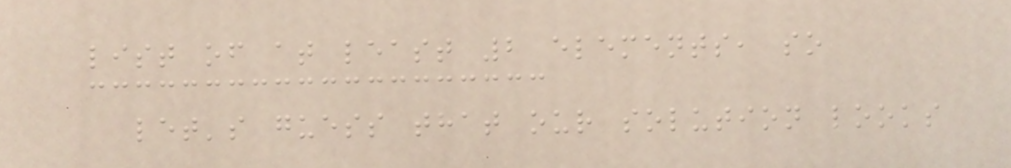list of at least 2 elements, so
let's guess that our solution looks
